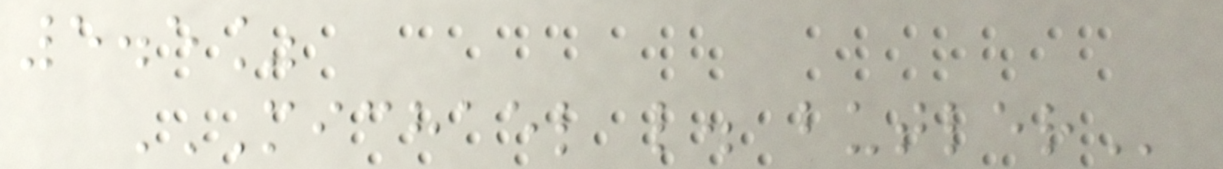5.5%
MICHAEL L. BUTLER
